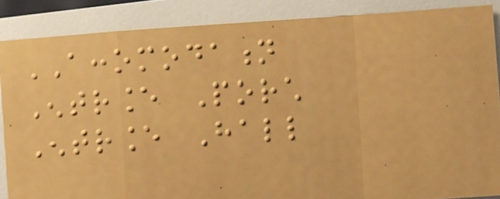ACCOMODATION
Entrance Porch
Entrance Hall
